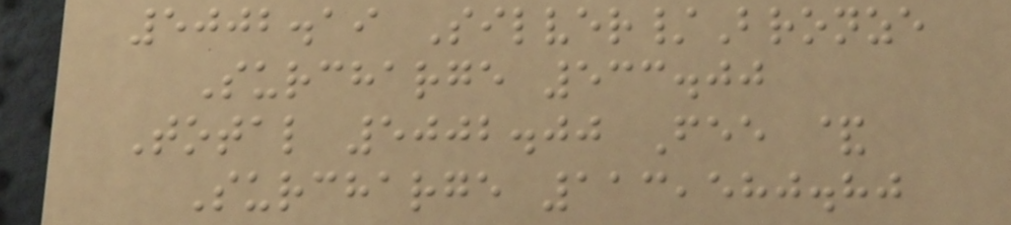5002.19 Silver/Bronze
Surcharge 533.00
Total 5002.00 Fee &
Surcharge 113,580.80
